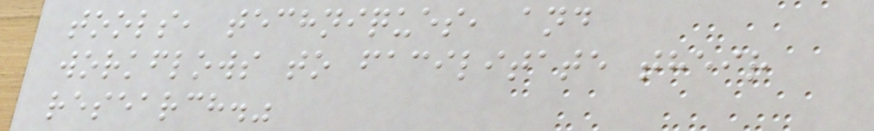tools, techniques, and
workflows to facilitate their
research."
